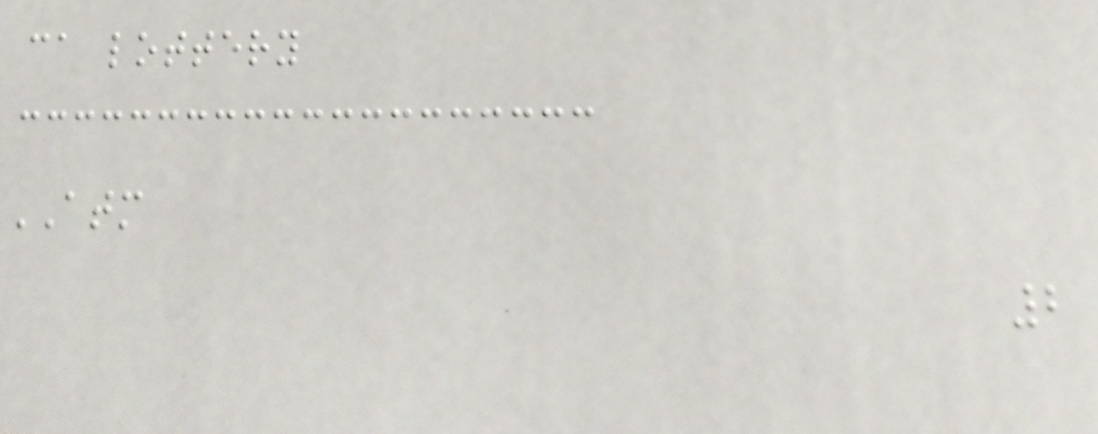ca lottery
ATM
2
